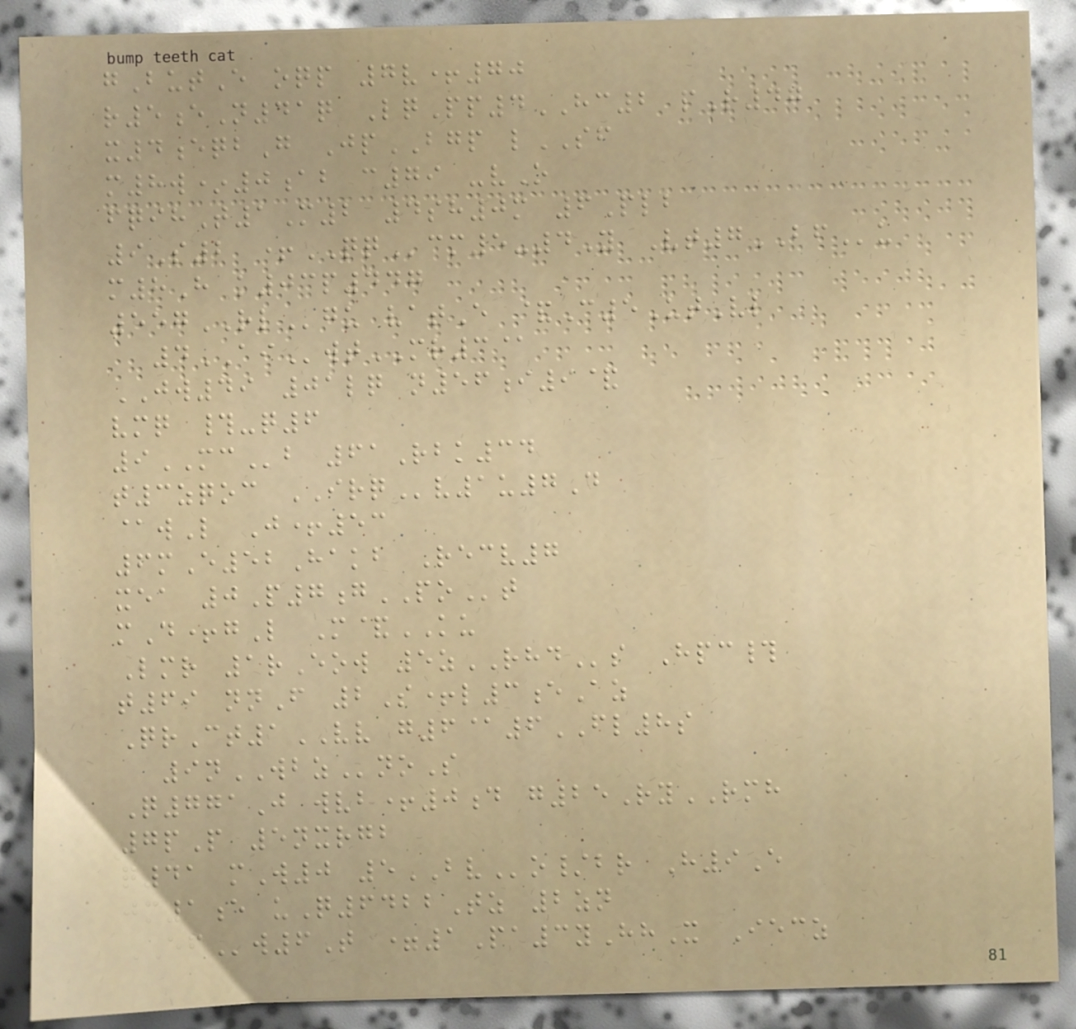gButE oqp 7v+70
r5eN41q LqPp4HC2 pR47
x4eqbG JpBGP lSF
m8w*0ab c79 -vO
fqihT1M2 4sh0m 6Plb
9S2 +QQcm5-4Y Vt7BFu
m8H k03p447
557RLgu vatE &C5UtVl
4AIwtMR3@
JW49 01lq n56i9&
vmq #-q6
9MCb 61Rbk34
t3zqoc IRQv1u7D
@wL J+53
6mE52Hakb Recv7
xea 0P7gPOt
mD+gL M&KU
Lmr 1rEow 5zRHDs Hpc#
t69 nnF 2S+l3eAz
QrCt1VV g6@6FL8s
9nWBZnoS
Q771J wvb+0d g25RyRMH
7pP 5nxrgb
q41 mW0 5BVo/br H9E
jm1e uQ6422Tz 2zn
EFw6T =1Pa3yHhX Iecz
